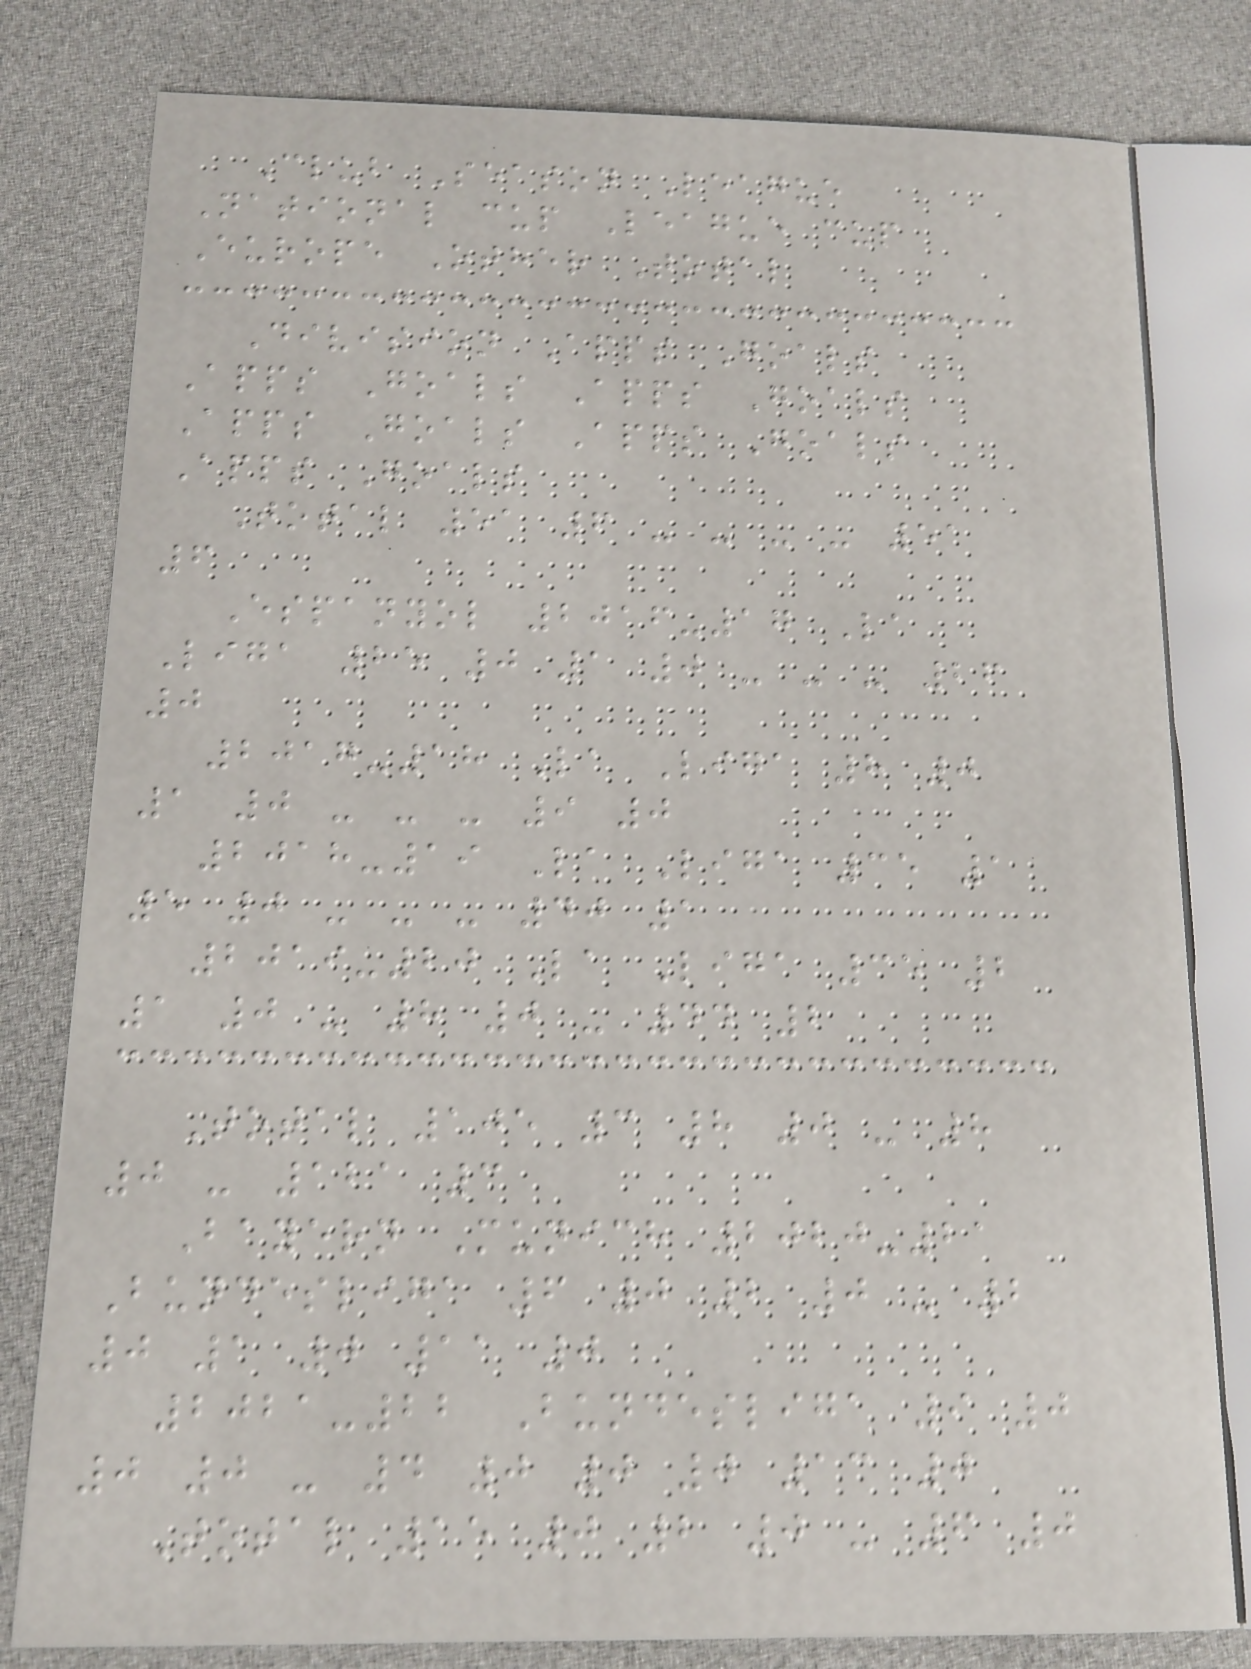Club Season League
National cup League cup
Europe Other Total
Division Apps Goals
Apps Goals Apps Goals
Apps Goals Apps Goals
Apps Goals
Total 51 6 - - - - 51
6
Espanyol 2016-17 La
Liga 25 0 1 0 - - - 26
0
2017-18 La Liga 8 0
1 0 - - - 9 0
2018-19 La Liga 35 1
5 0 - - - 40 1
2019-20 La Liga 35 2
1 0 - 8 0 - 44 2
Total 105 3 8 0 - 8
0 - 121 3
Bayern Munich 2020-21
Bundesliga 6 0 2 0 - 2
0 1 0 11 0
2021-22 Bundesliga 9 0
0 0 - 4 0 0 0 13 0
Total 15 0 2 0 - 6 0
